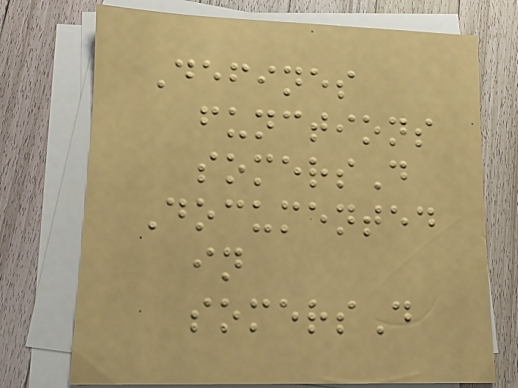Defines
functions
somersD
Documented
in
somersD
